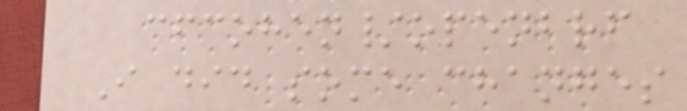cfcohen/openbrf
I did some changes
